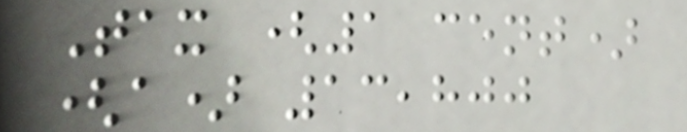Tax (1 cent)
(a) 13,800
